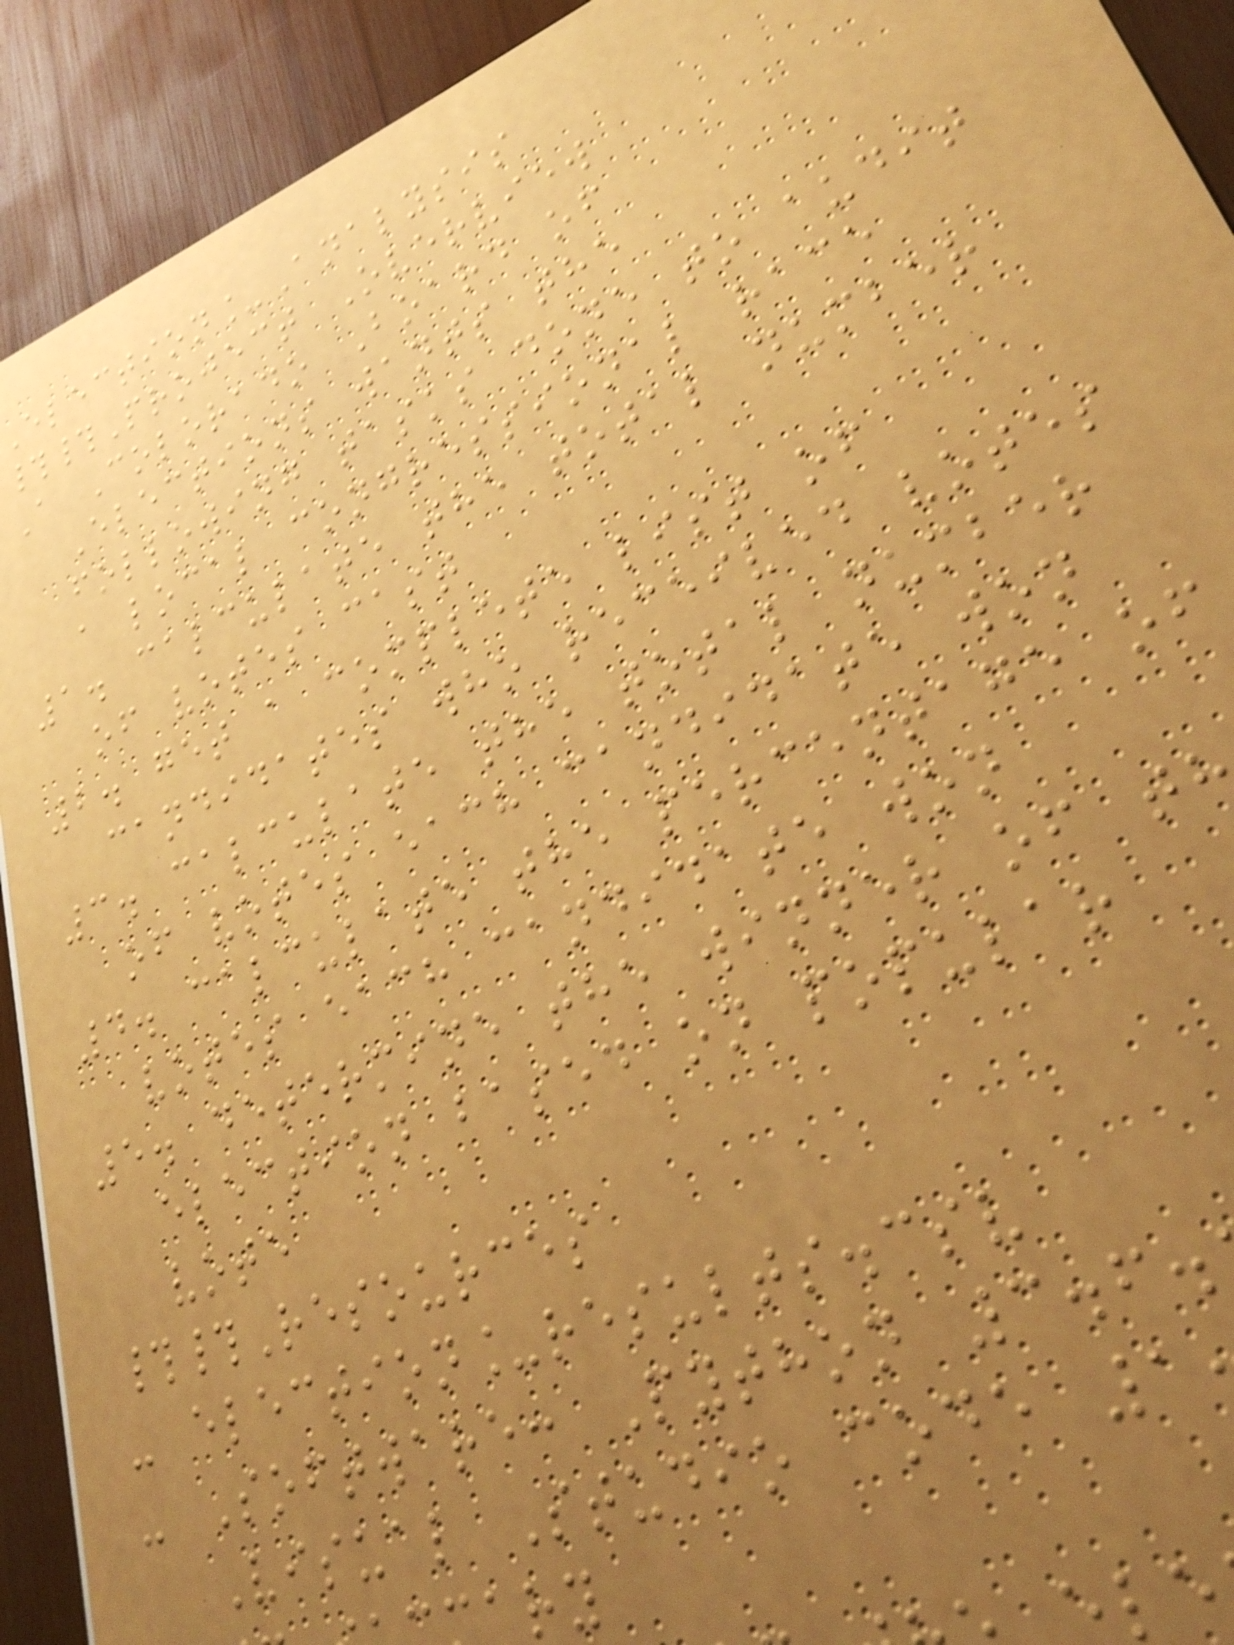lection_Analysis
##Project Overview
A Colorado Board of
Elections wants the
following tasks done to audit
a local congressional race
1. calculate the total number
of votes cast
2. get a complete list of
candidates who received votes
3. calculate the total number
of votes each candidate won
4. calculate the percentage of
votes each candidate won
5. determine the winner of t
election based on popular
vote
##Resources
- election_results.csv
- Software: Python 3.6.
Visual Studio code 1
